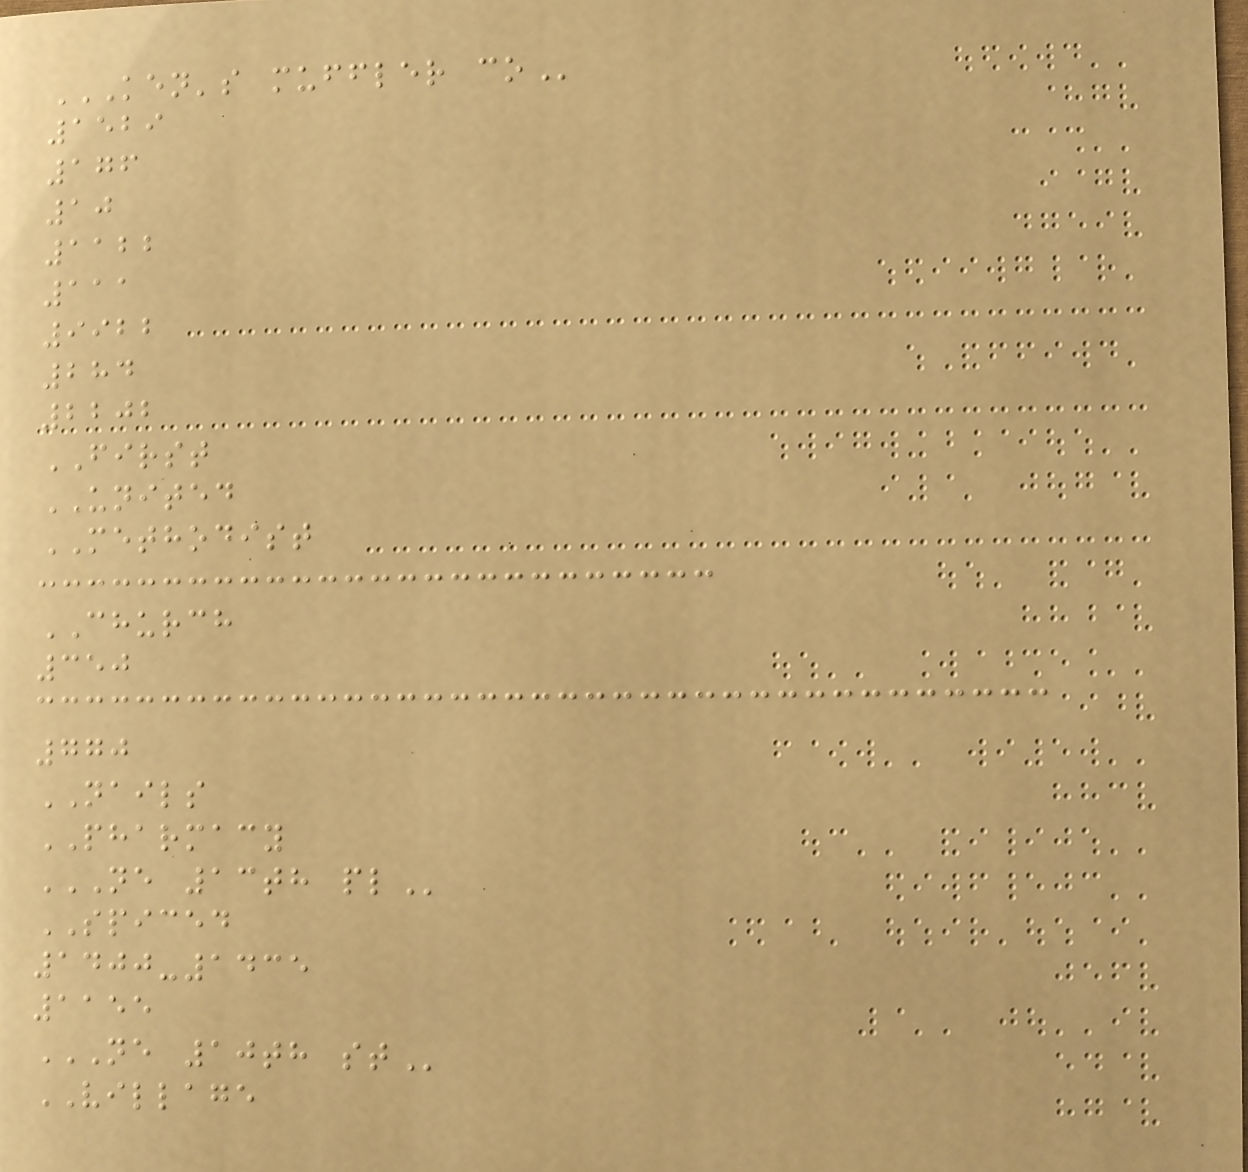KEN'S MUFFLER CO
1529
176
10
1122
111
9922
284
2202
FIRST
UNITED
METHODIST
CHURCH
350
770
NAILS
PHARMACY
NE 13TH PL
SPICED
1400-1435
1155
NE 10TH ST
VILLAGE
